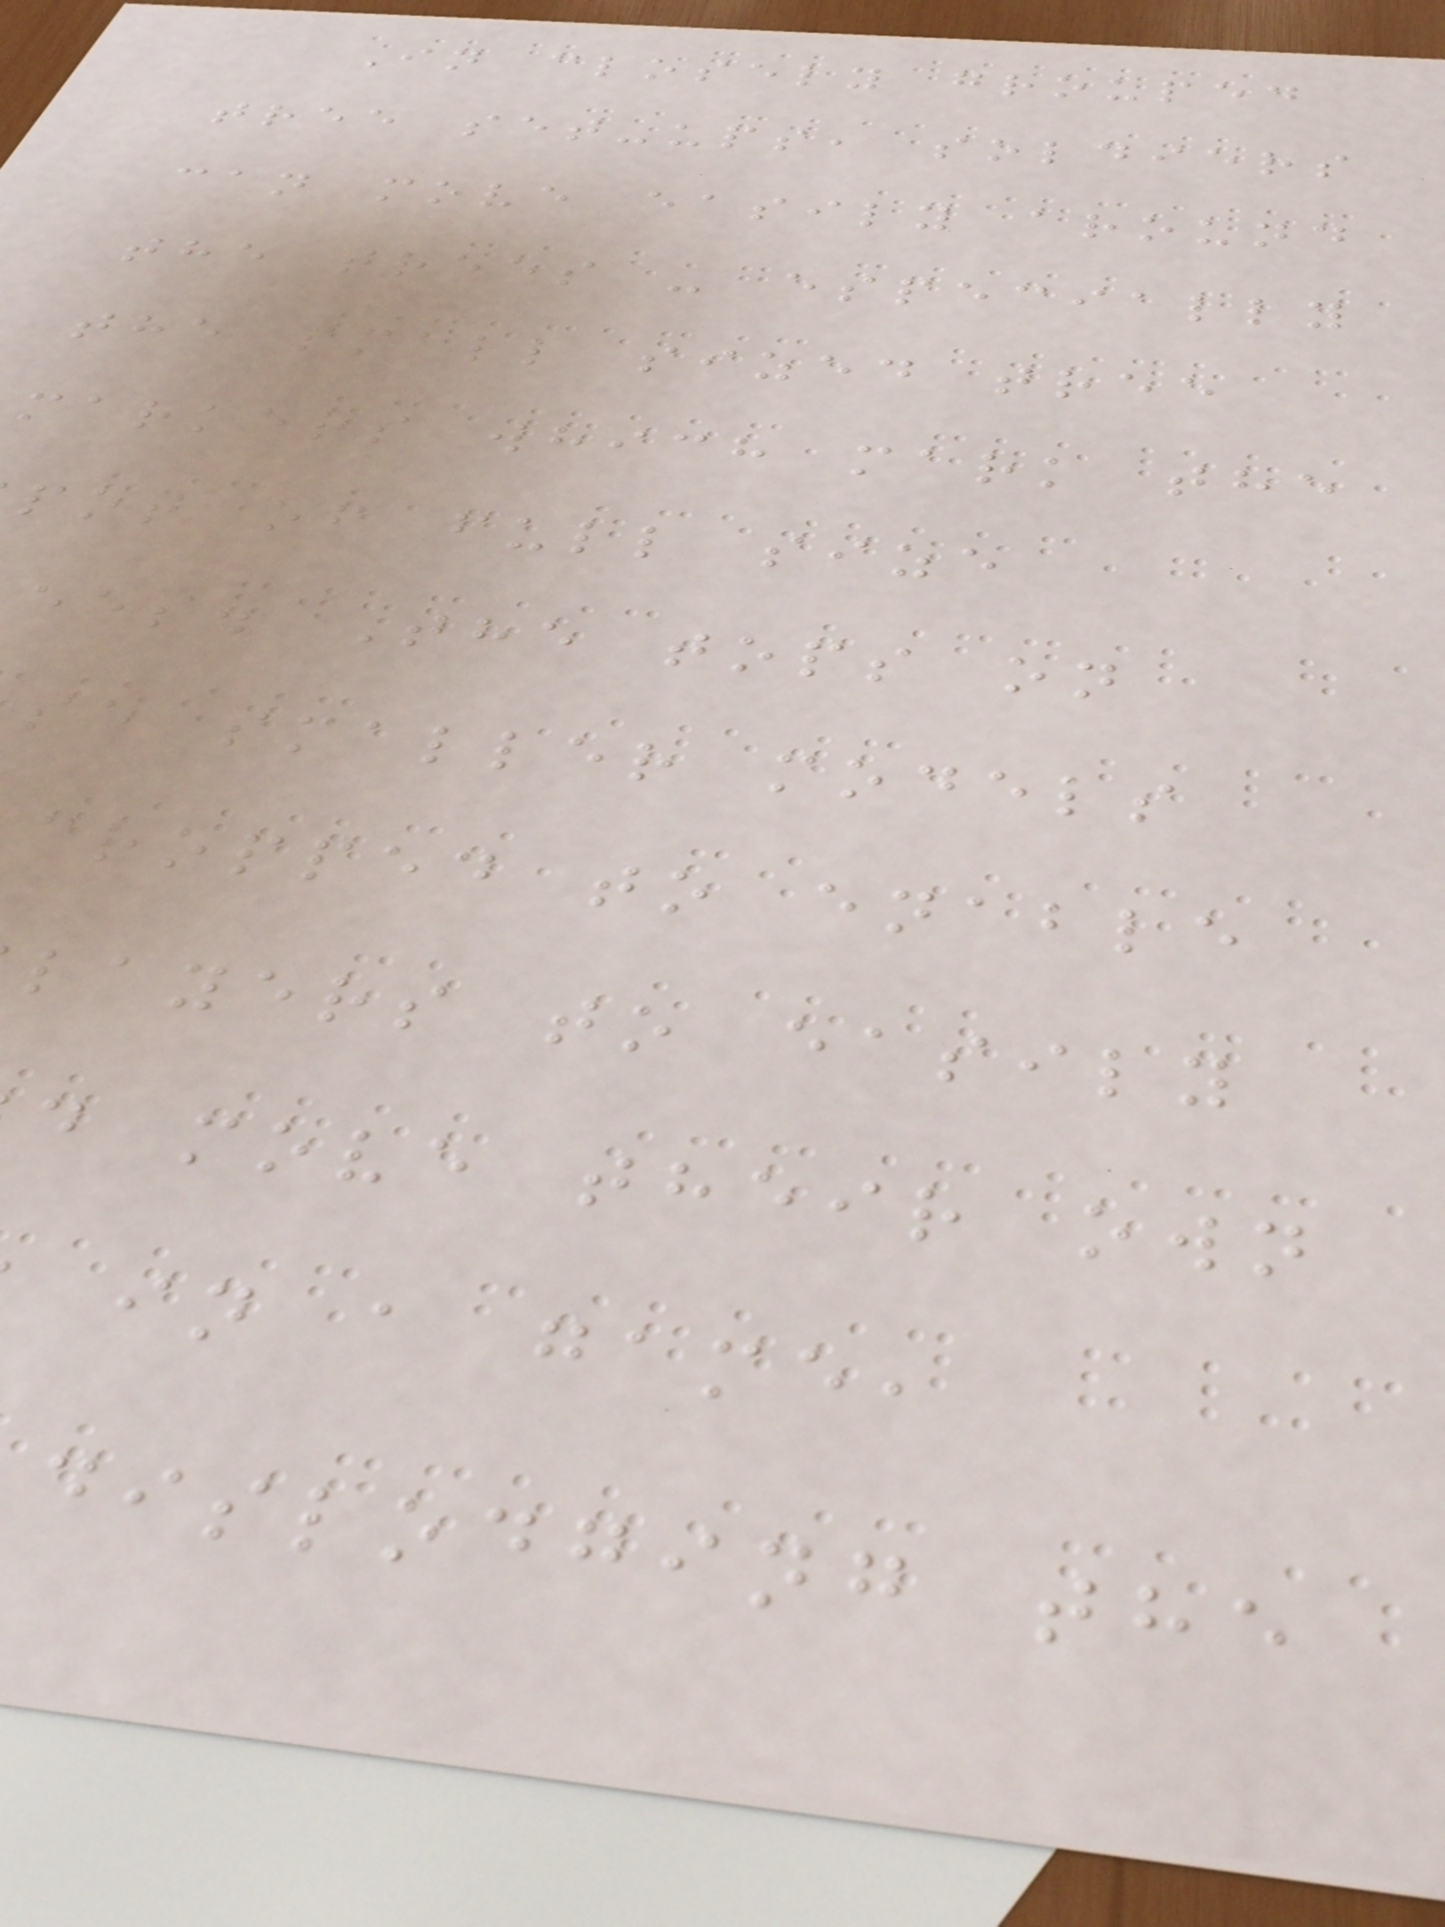In closely grouped
tree set-ups, soldiers
can move easily around
the trees - especially
the small sized tree
markers which mark the
pot of full size
ees. The tops on
se smaller models
cropped to enable
layers to easily
d move their own
in a game,
dislodging the
